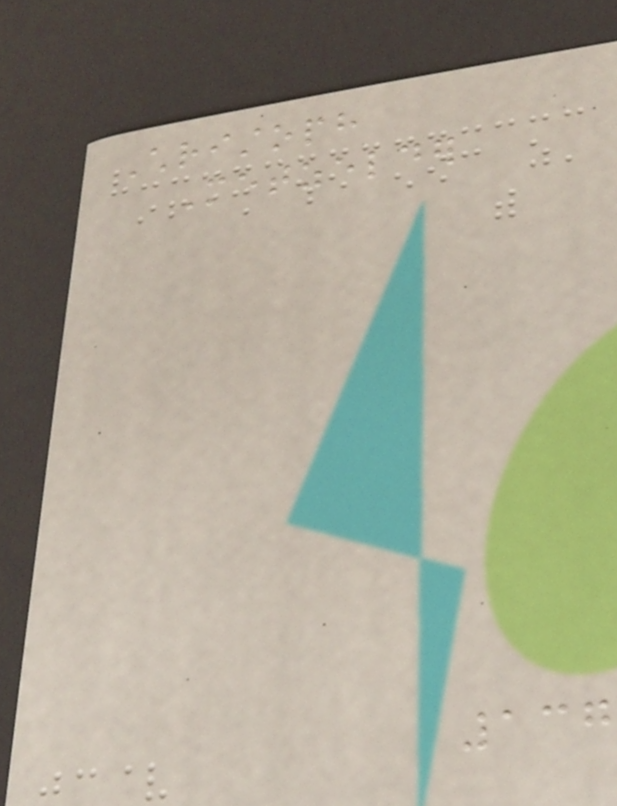Christoph
Metzelder
137
